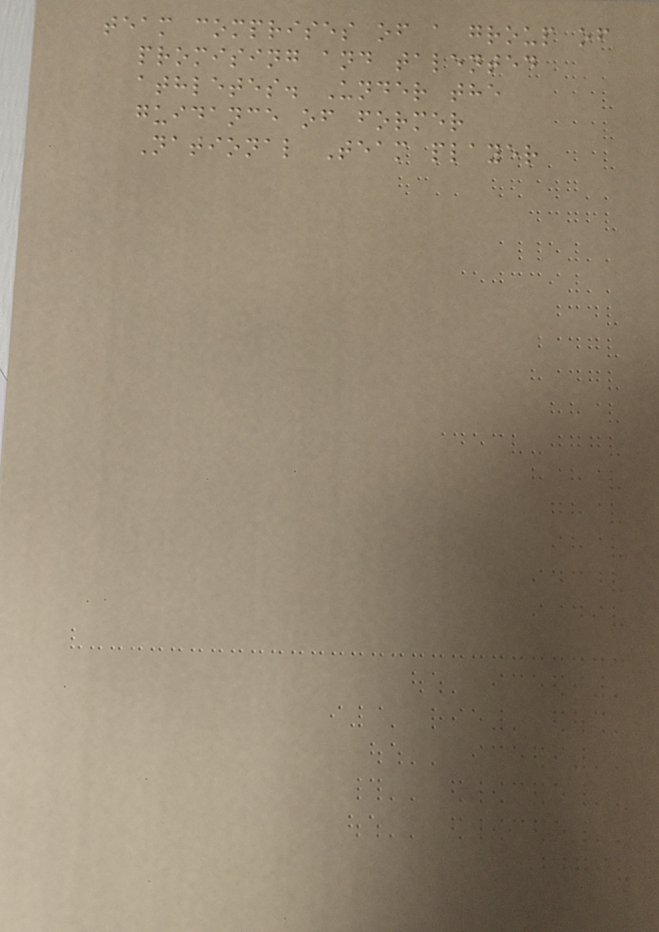team comprises of a group of
promising and talented
athletes. Under the
guidance of former
National Team player
